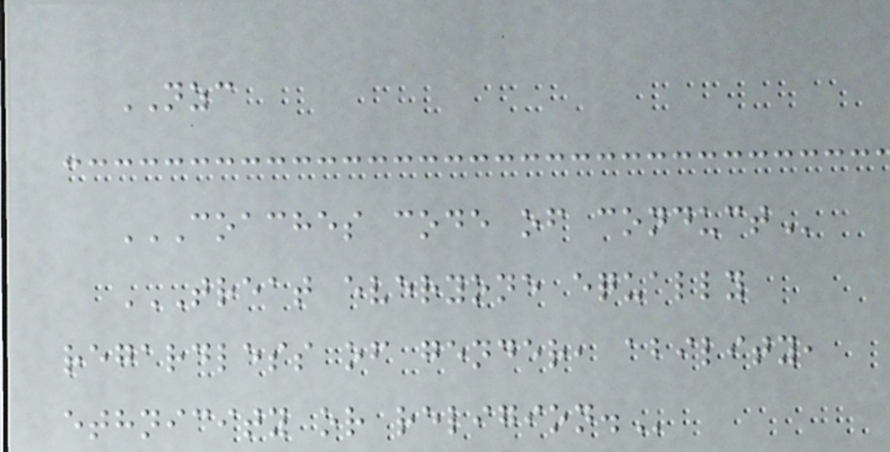NZC
COACHES CODE OF CONDUCT
TREAT EVERYONE EQUALLY
REGARDLESS OF GENDER, ABILITY,
ETHNICITY OR RELIGION.
